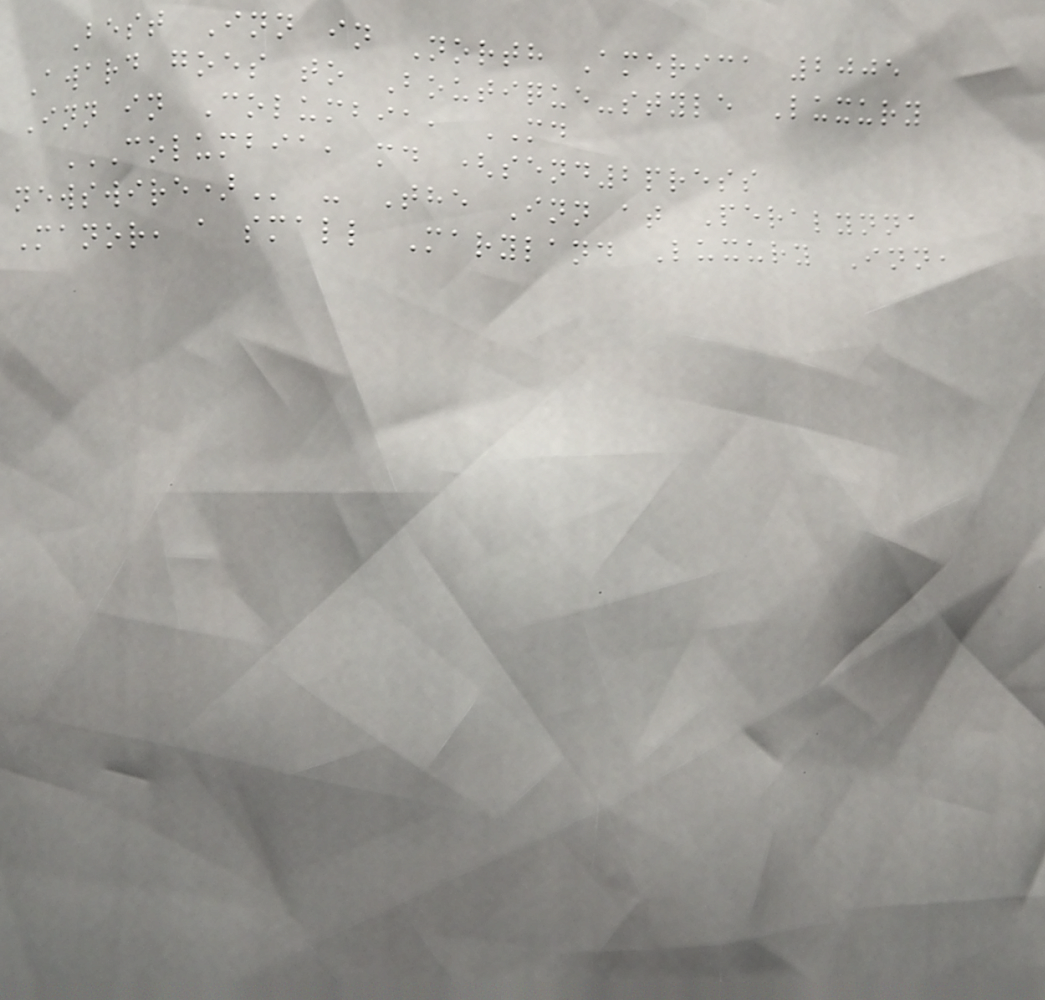Best Inn in North America 2005
Award goes to Boutique-style Luxury
Inn in Columbia, MD
COLUMBIA, MD (SEND2PRESS
NEWSWIRE) - The Inn at Peralynna
Manor, a small Maryland Luxury Inn,
